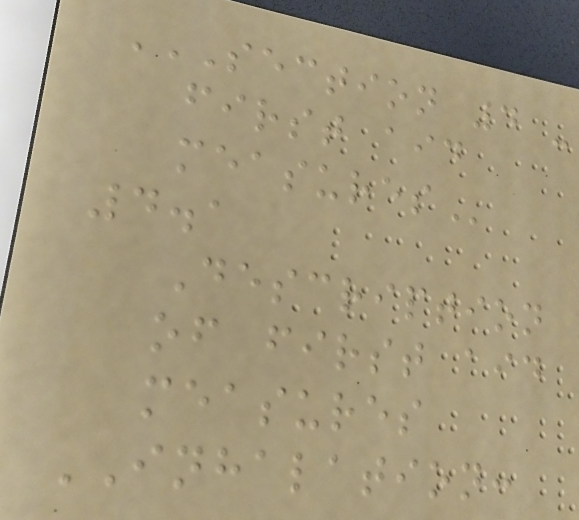SECTION 4 -
FIRST AID
MEASURES
4.1
Description
of first aid
measures
INHALATION:
